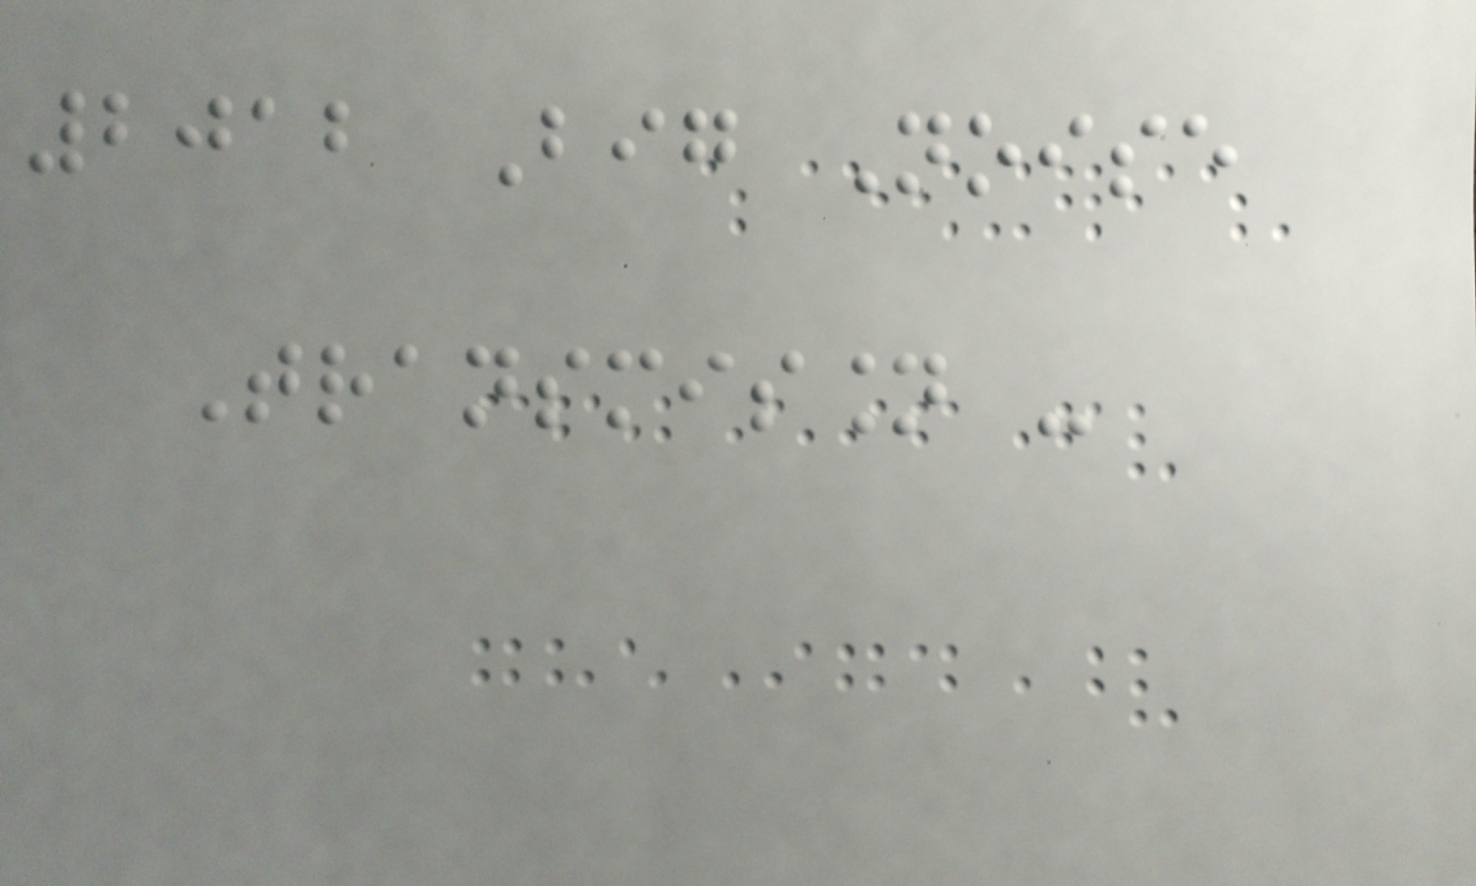2012 Big Noise
Transmission -
